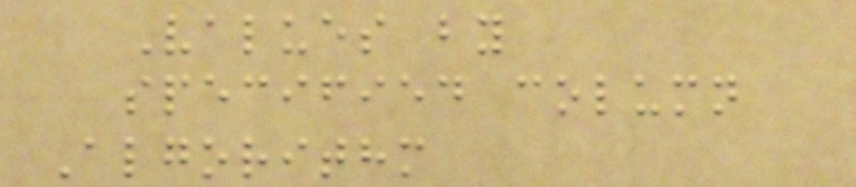Values by
specified column
Algorithm
